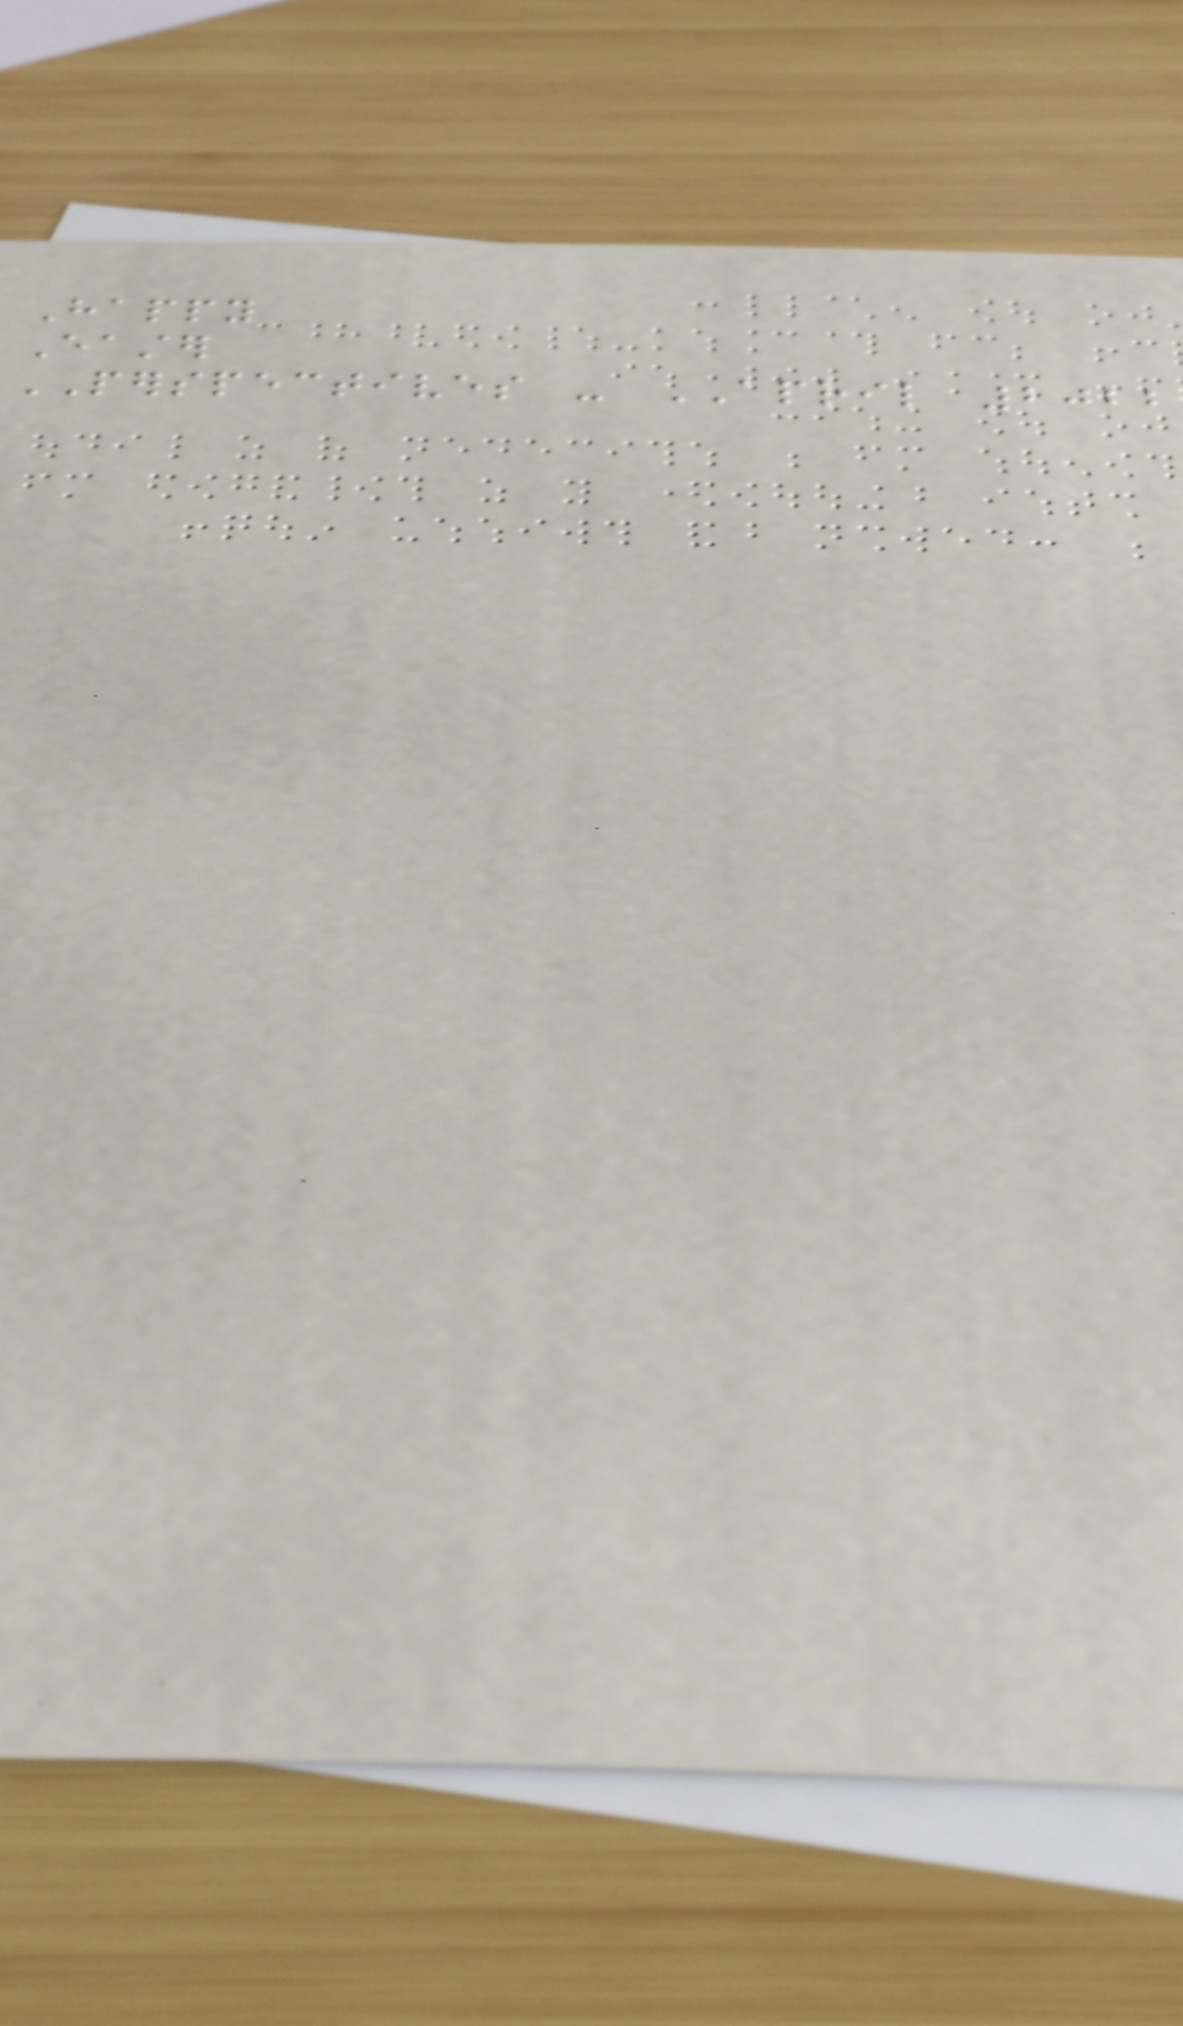Happy
Easter
PERSPECTIVES - APRIL 2022
